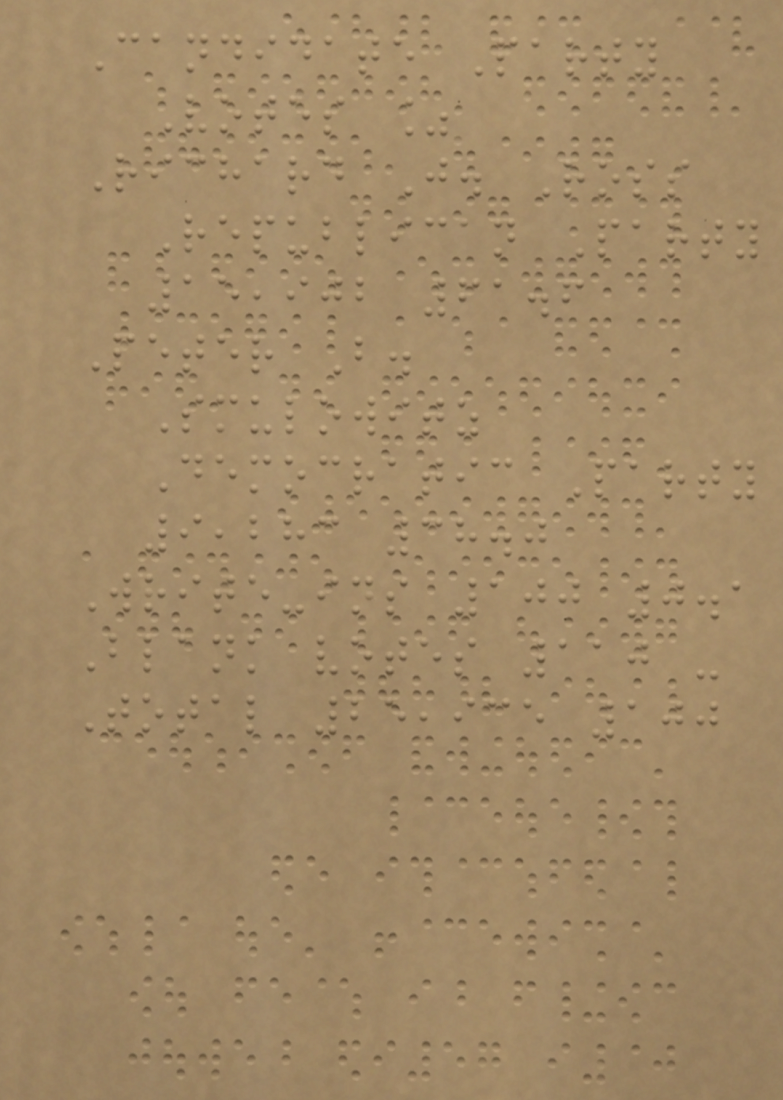Candidate Party
Votes %
Richard J. Ross
Republican Party
15,902 61.6
Peter B.
Smulowitz
Democratic Party
9,283 38.0
Write-ins 100 0.1
Blank votes 110 -
Total 25,935 100
